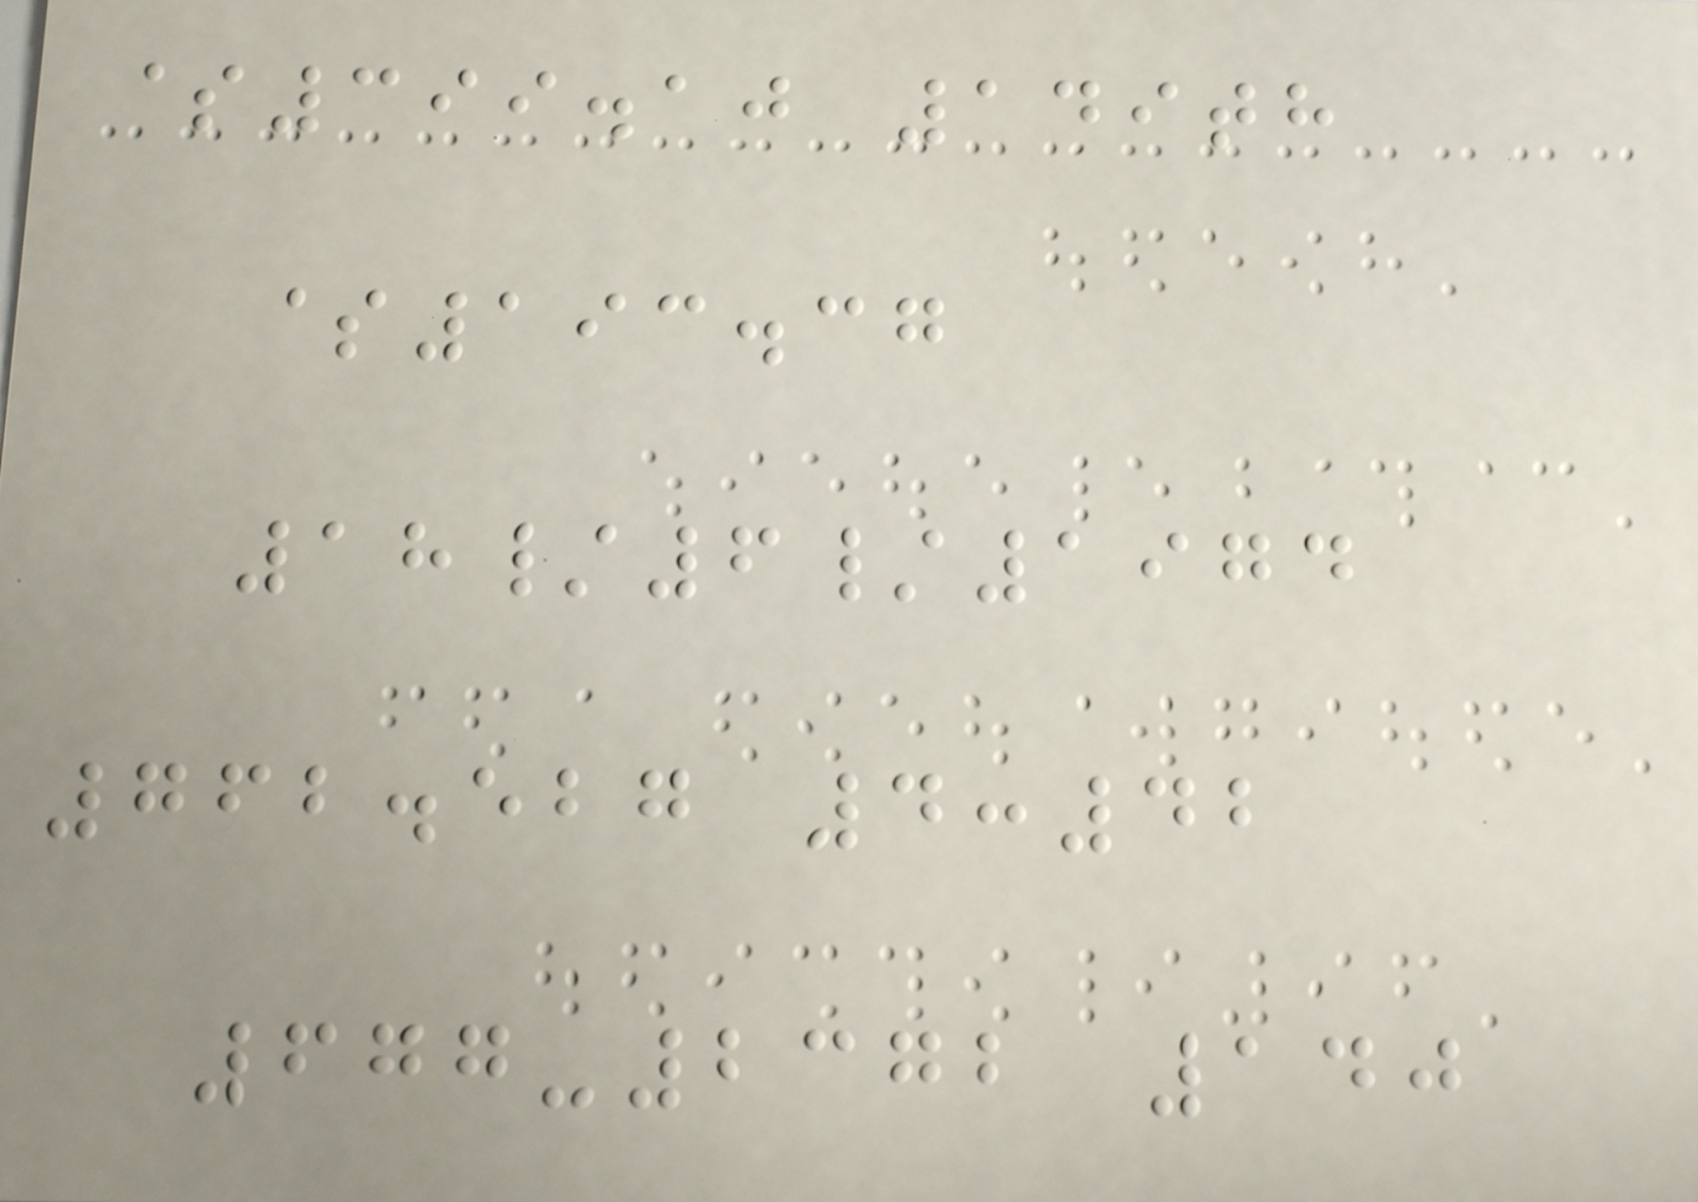$399.10 149th
$193.37
18/6/1974
762.527 4:42
677-2372 140
